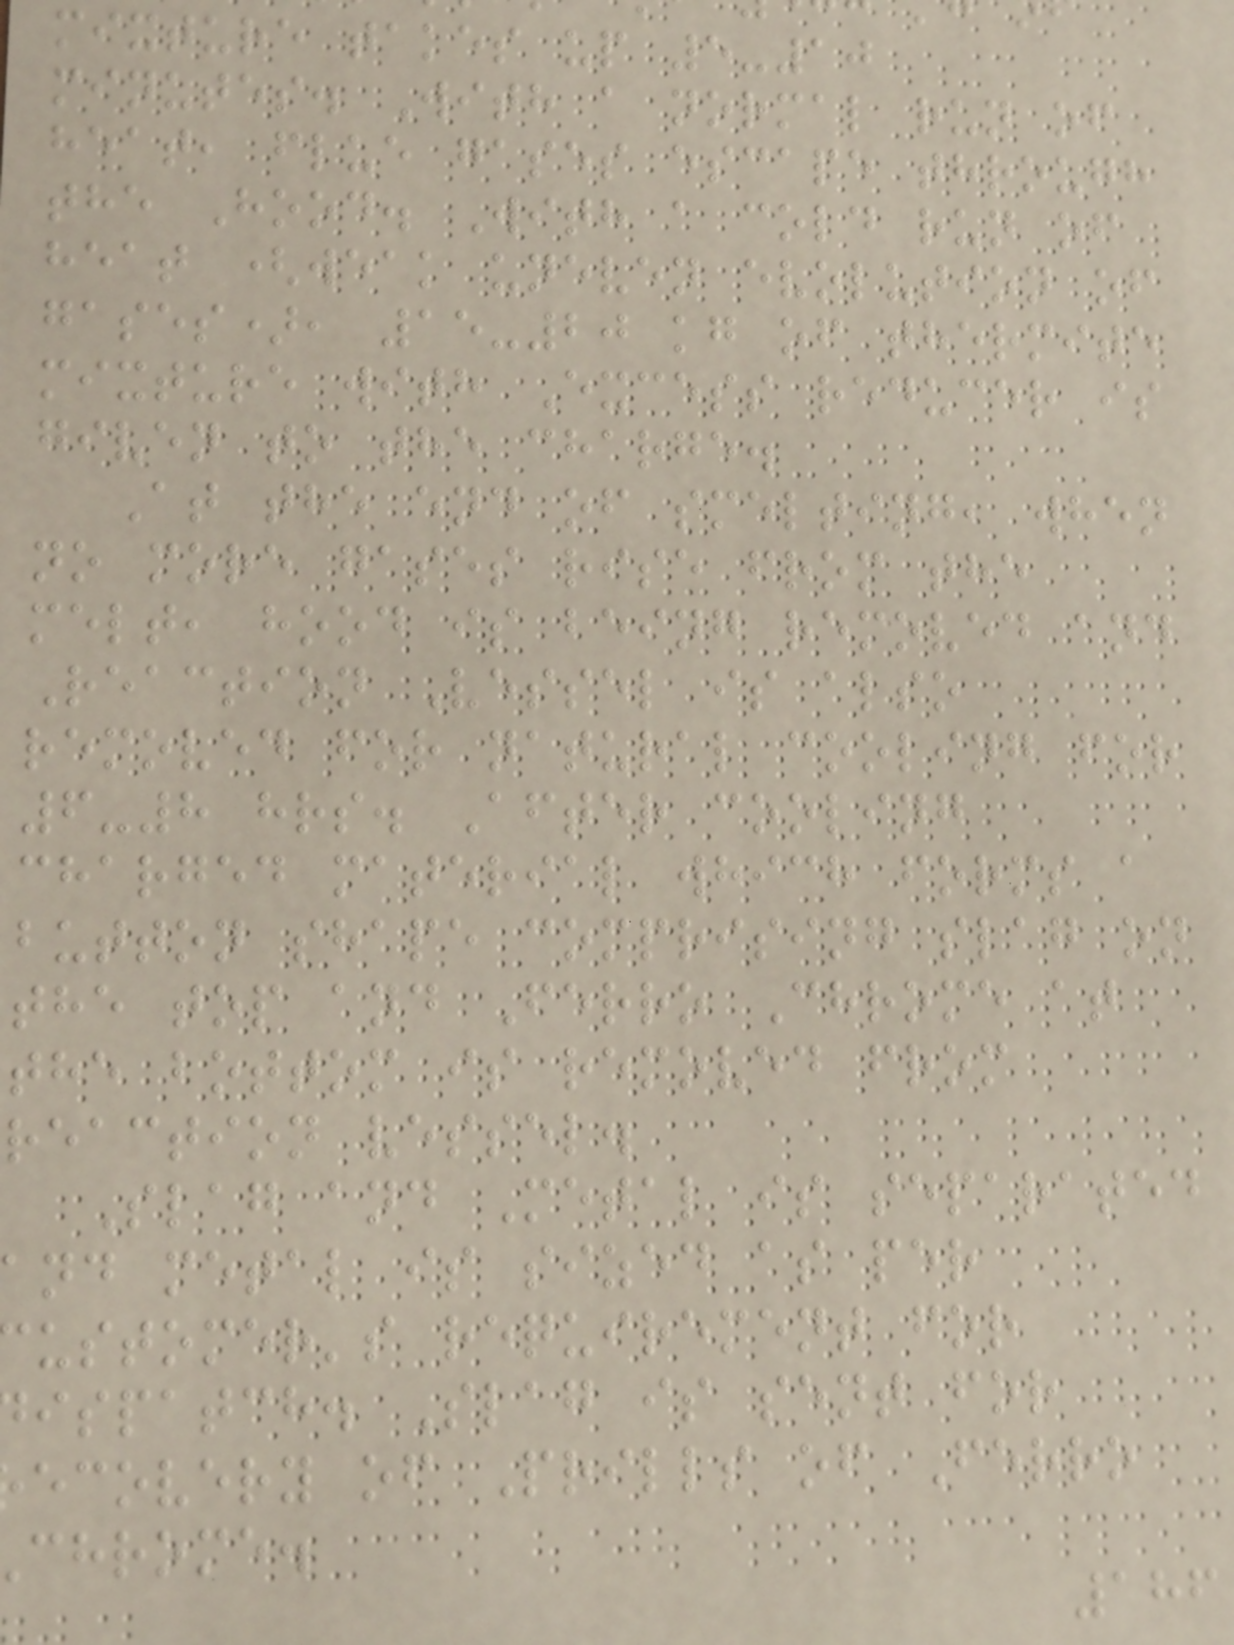mixture takes up 5-10
minutes. With a normal run of
heat, flue gases escape through
the Hood. With a cold run of
heat (weak uneven evolution of
gases), 15-20 kg of thermite
mixture with Excess reducer is
given to the charge.
At the end of smelting, when
no more gases rise from the
melt, hood is being removed and
Reaction Vessel is also
removed for natural cooling for
6-8 hrs. After cooling
charged material which forms a
button shape comprising slag on
the top and Ferro Chrome at
the bottom is removed from
reaction vessel.
Slag and Metal is separated
nd metal is sized as per
ustomer's requirement for
ispatch. Slag is sent for
ecovery of Prills of Ferro
chrome.
186
